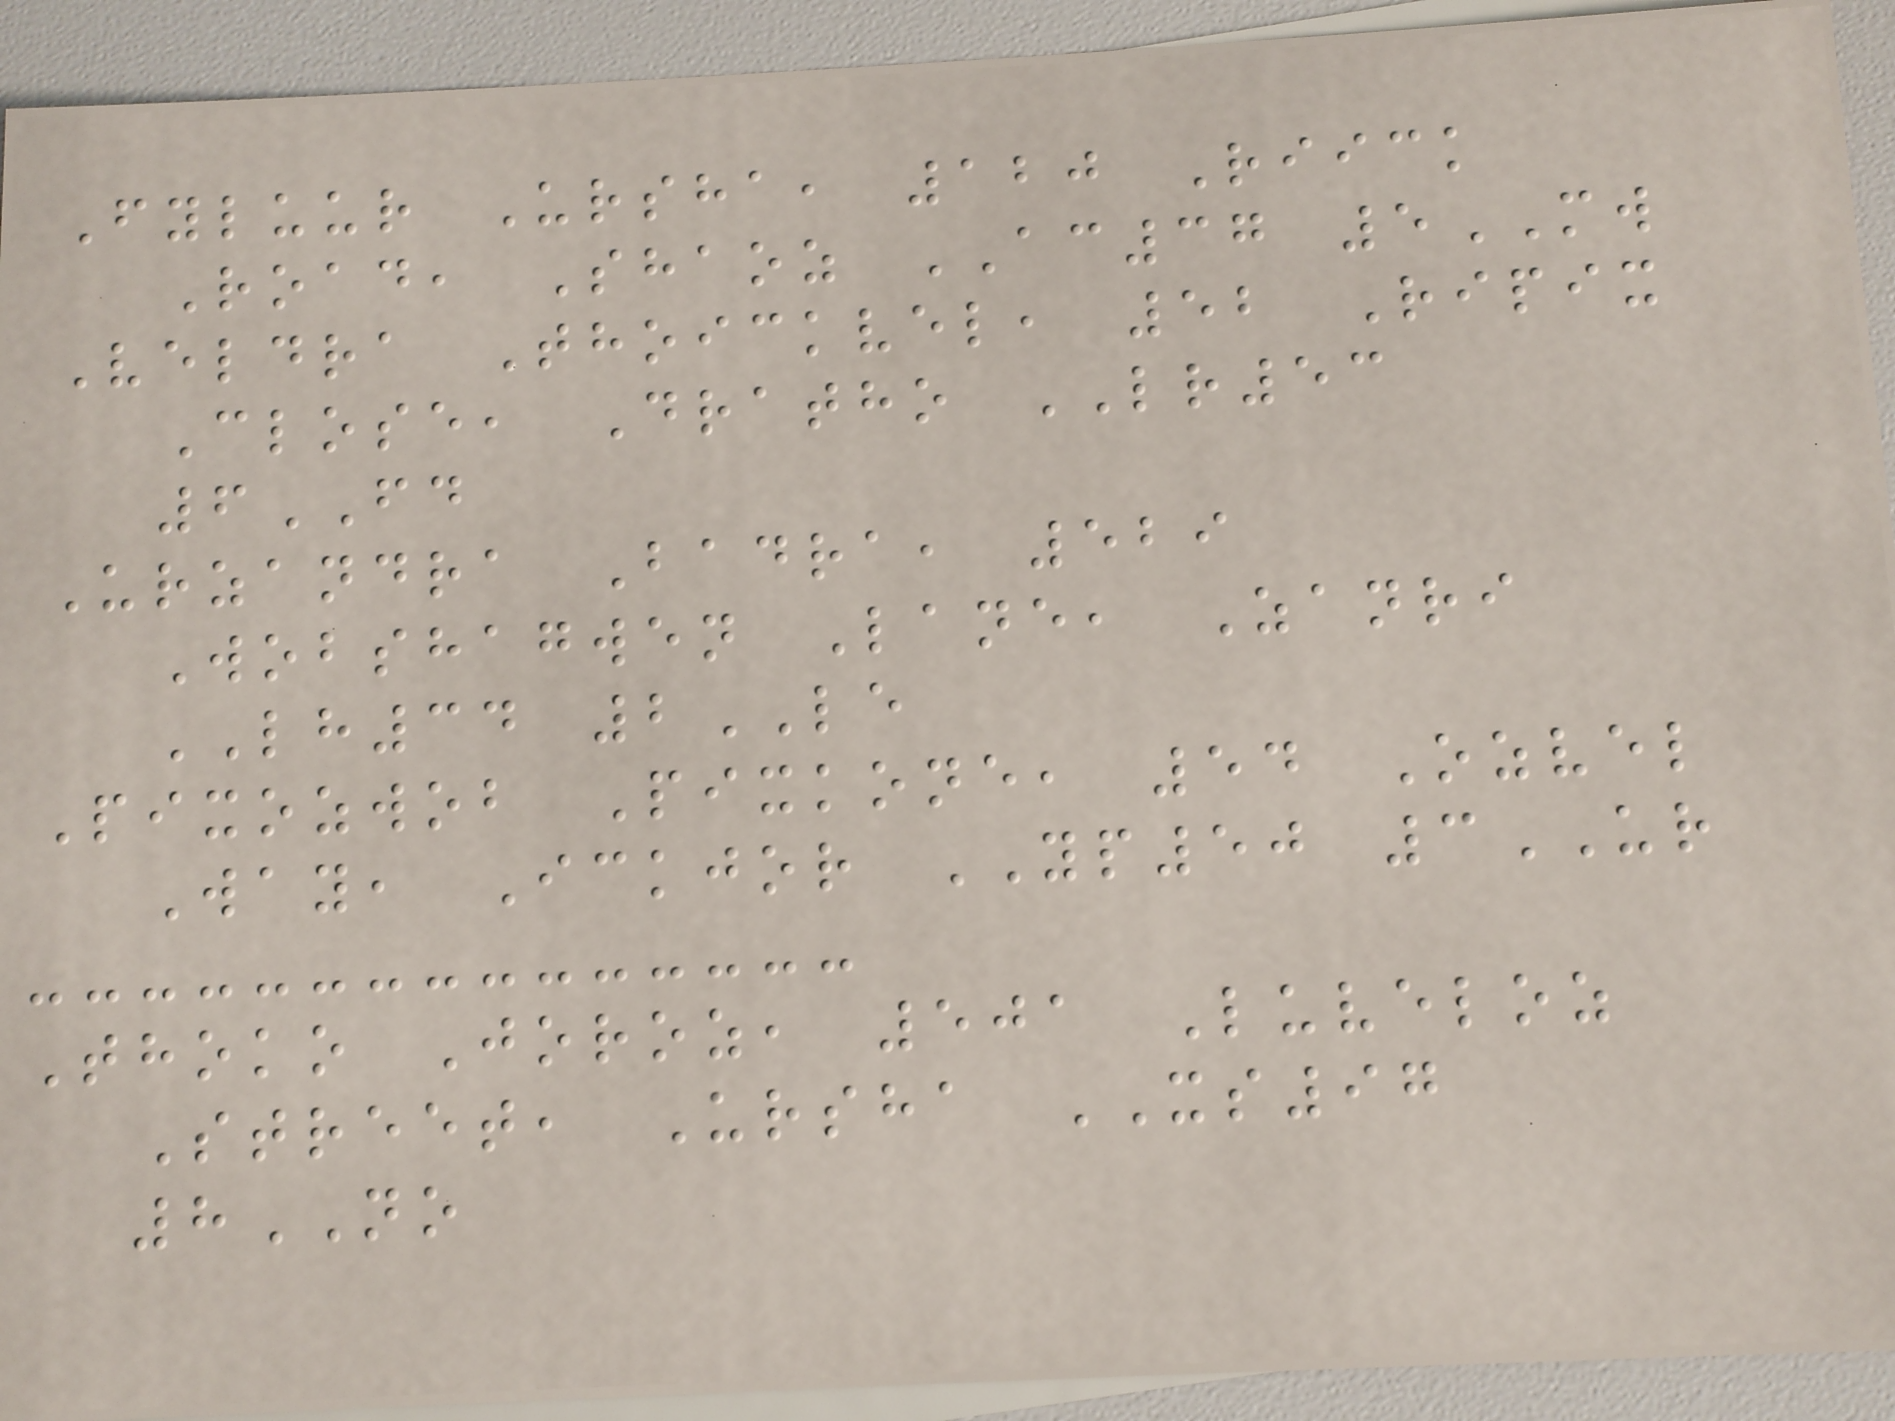Fyluur Ursha, 120 Riick
Road, Shaoz AC37 5MW
Veldra Thoickvel, 52 Ripix
Close, Dratho LR53
6FD
Urzandra Badra, 529
Wobshagwen Lane, Zanri
LH34 2LE
Pixozwob Pixkone, 54 Ozvel
Way, Ickjor YP50 3UR
Thoko Joroz, 501 Luveloz
Street, Ursha XS97
8NO
